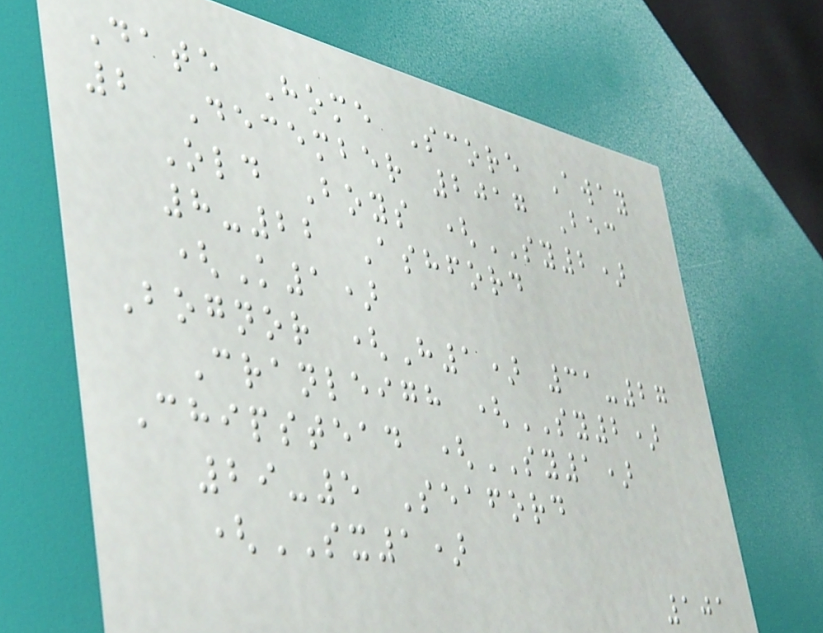Date Home Score Away
2 December 2017 Bec
Old Boys (SY2)
8-22 Ashford
(K1)
Bognor (H1) 31-27
Cranleigh (SY2)
Chipstead (SY1)
29-5 Seaford
(SX1)
101
